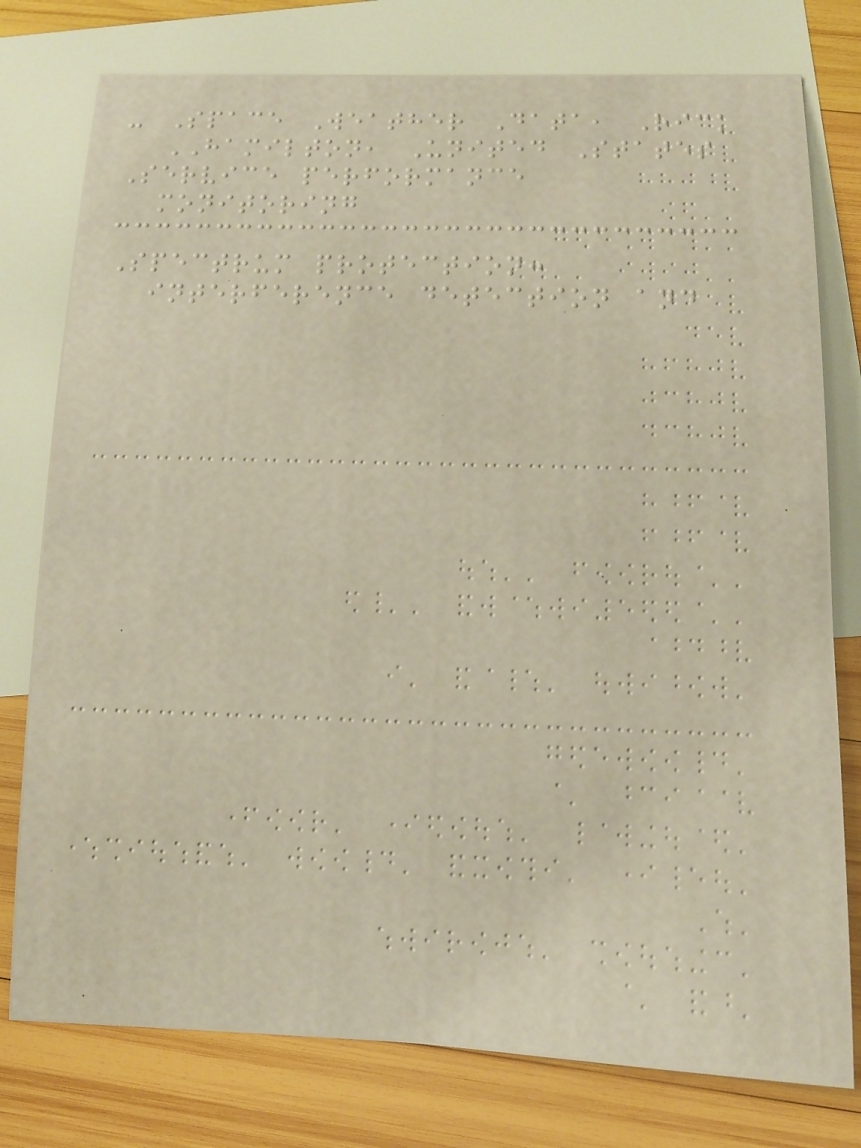- Space Weather Data, Rick
HAMILTON, United States
Service performance
monitoring
Spectrum protection:
interference detection and
